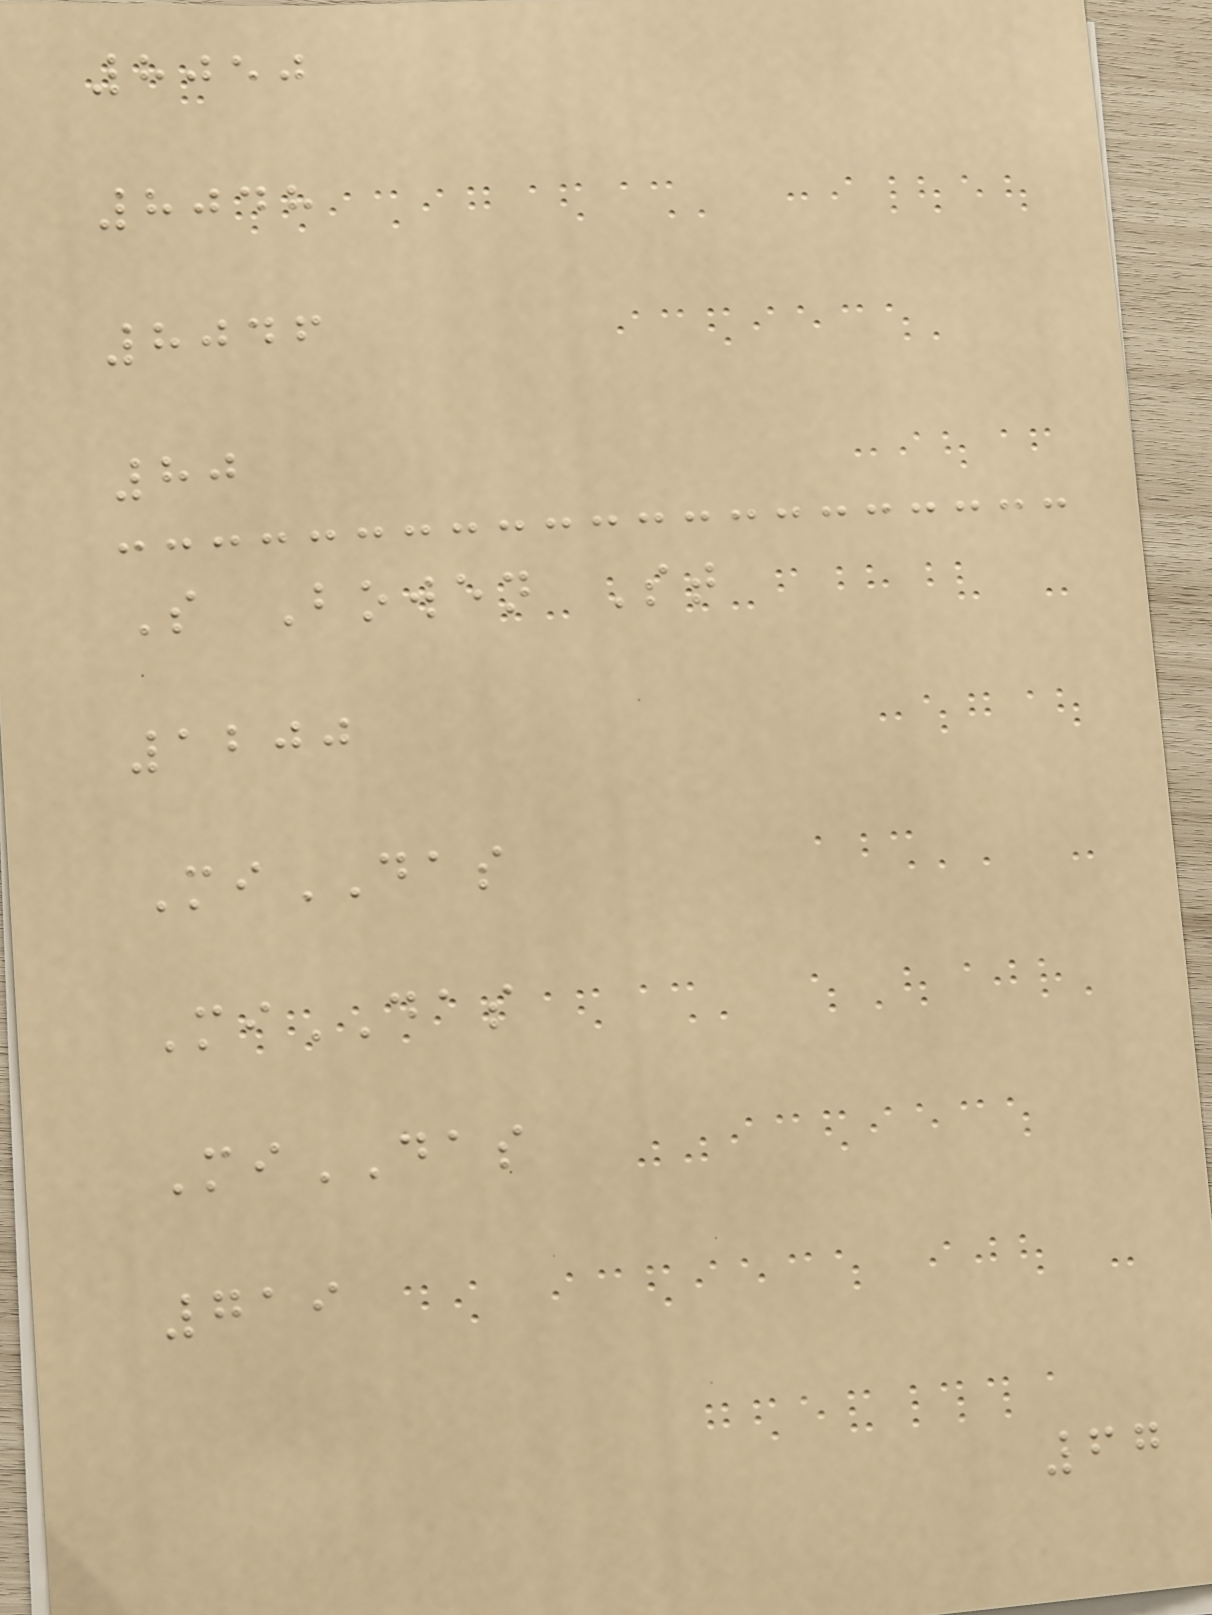8050
8048
8046
80
S Bowen St
1200
MiDAS
MiDAS
MiDAS
719
67
